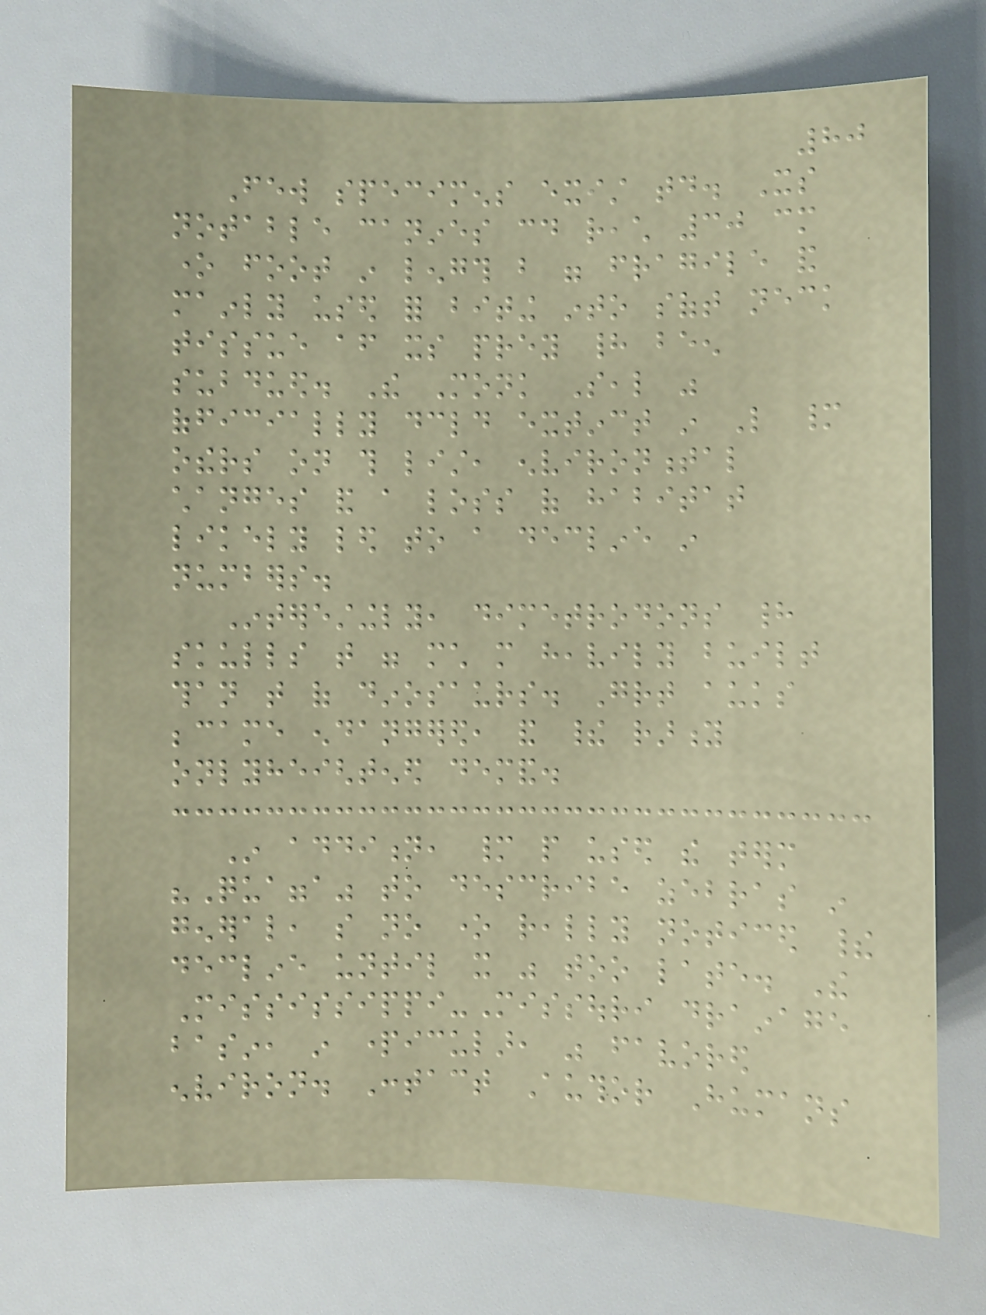80
Few specimens exist today. Its
notable canines could reach 30 cm
one foot in length but were fragile and
mainly used for biting into soft neck
tissue after its prey had been
subdued. The Monk Seal was
officially declared extinct in Like many
others on this list, environmental
changes and a loss of habitat
likely led to a decline in
numbers.
Interestingly, dimetrodons had
skulls that were much more heavily built
than that of dinosaurs. Great auks
became endangered, and their rarity
onlyheightened demand.
In addition, many people used the term
"Quagga" to describe zebras in
general, so no one really noticed their
decline until it was too late. The
Mississippi-Missouri drainage
basin, in particular, was favored
environ. Contact Author Humans
